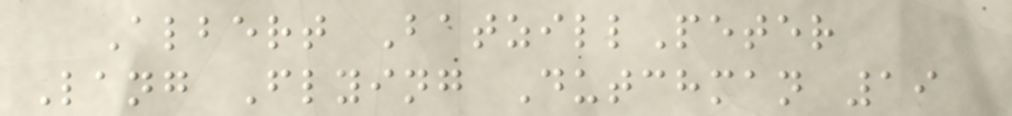Albert BatzillPeter
Lang Flying Dutchman 19
